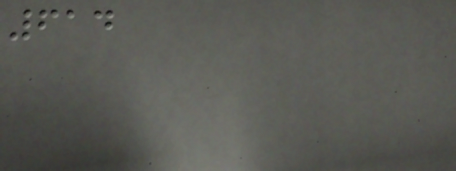614
